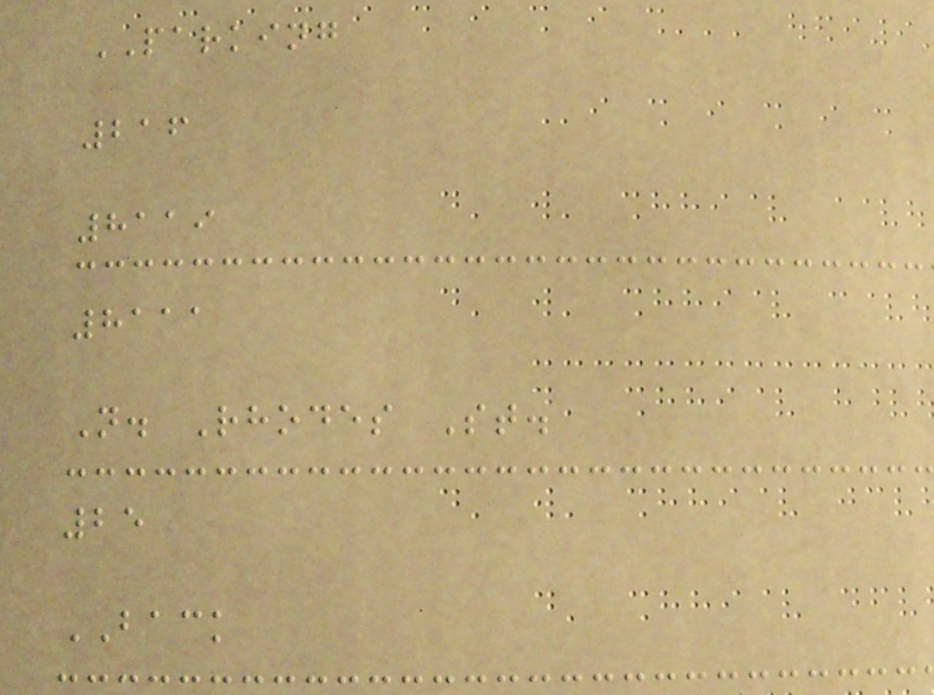PARKING
216
8119
8111
N. Rhodes St.
25
BACK
